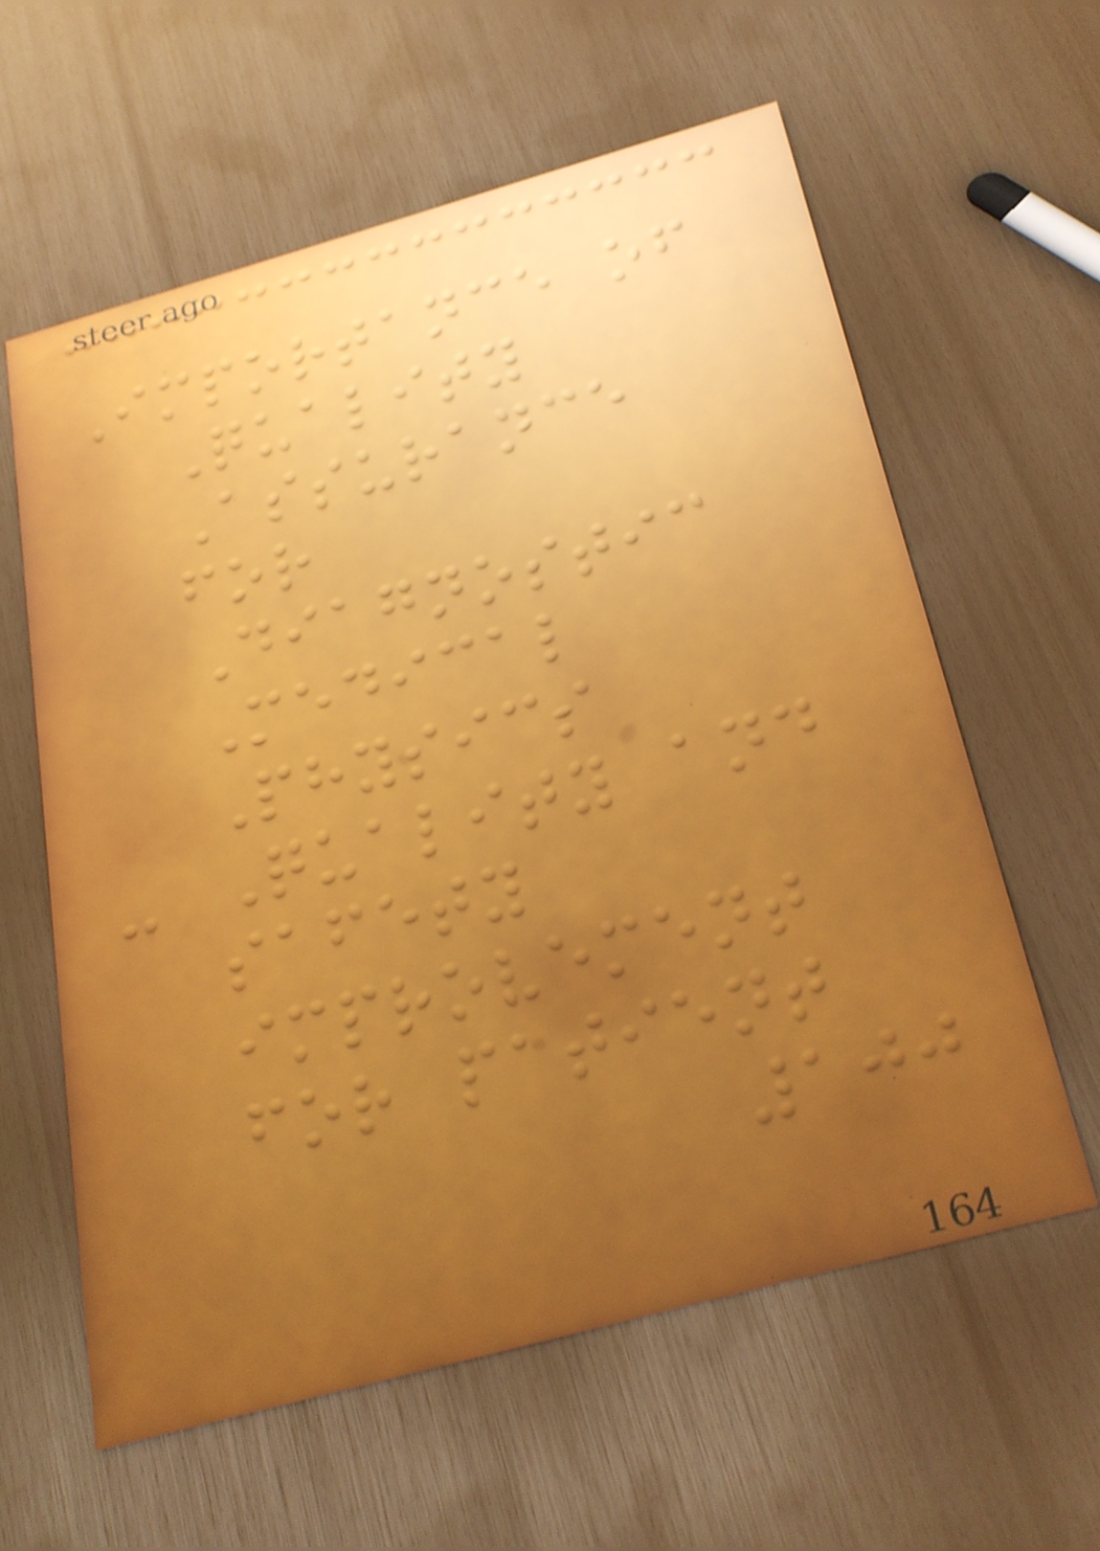Importance of
Quality
Assurance
for
Diagnostic
Medical
Physics
- Quality and
safety
improvement
for patient
100
